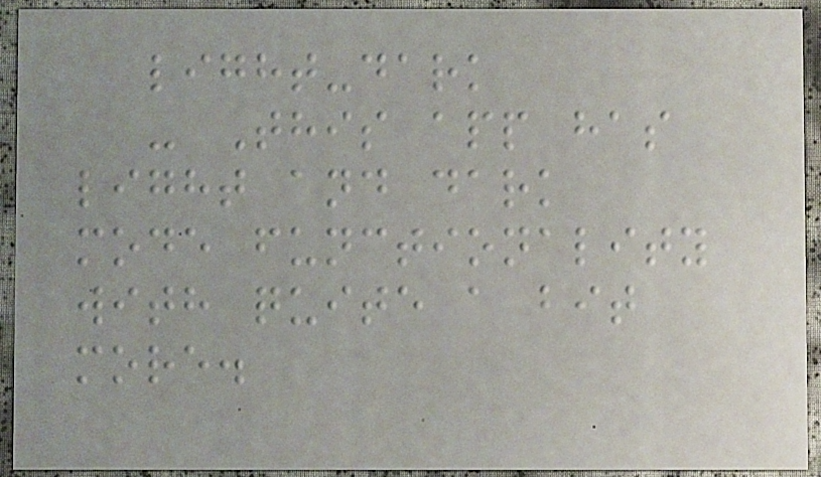light-dark
- This app has
light and dark
mode functionality
with quite a bit
more.
